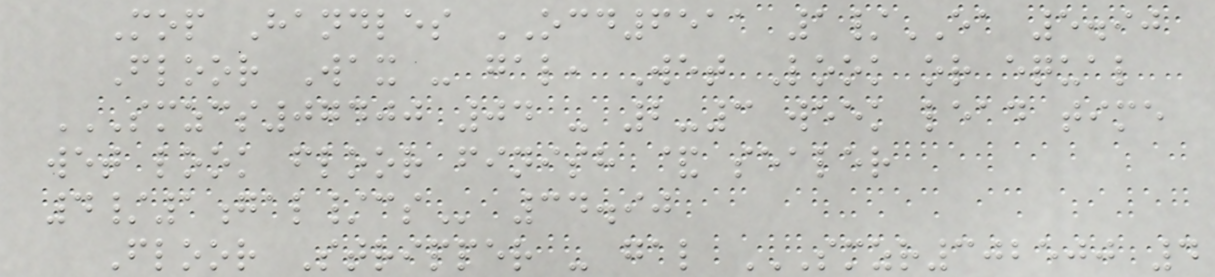Mop Handles OCD6511 1/EA 5.90
Floor Wax - gal, Wet Look or equal
SMZCS07400 04 - 2-3 WEEK LEAD TIME
WET LOOK FLOOR FINISH & SEALER
4/1GAL/CS 34.90
Floor Stripper - gal SMZR302500 4
